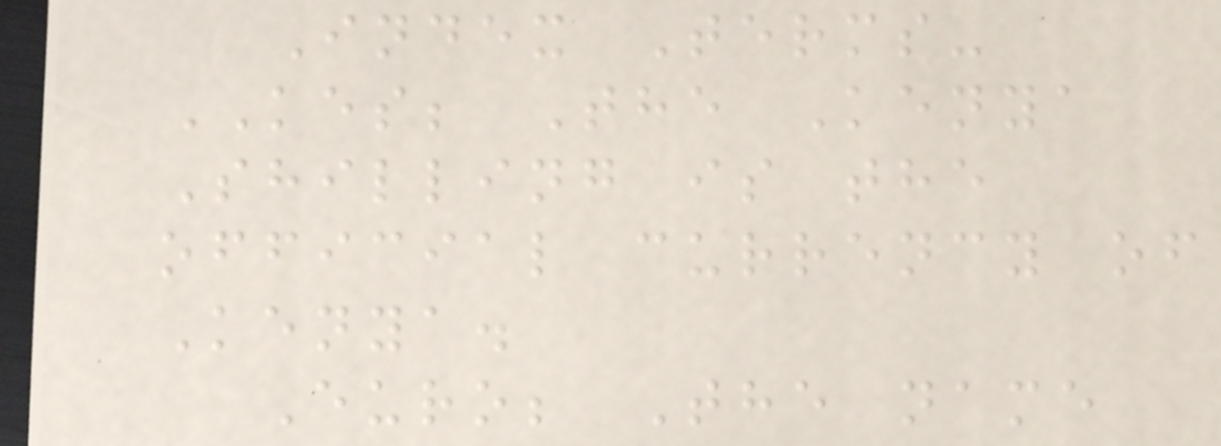Index Terms-
KES; The Kenya
Shilling is the
official currency of
Kenya.
Euro; The name
